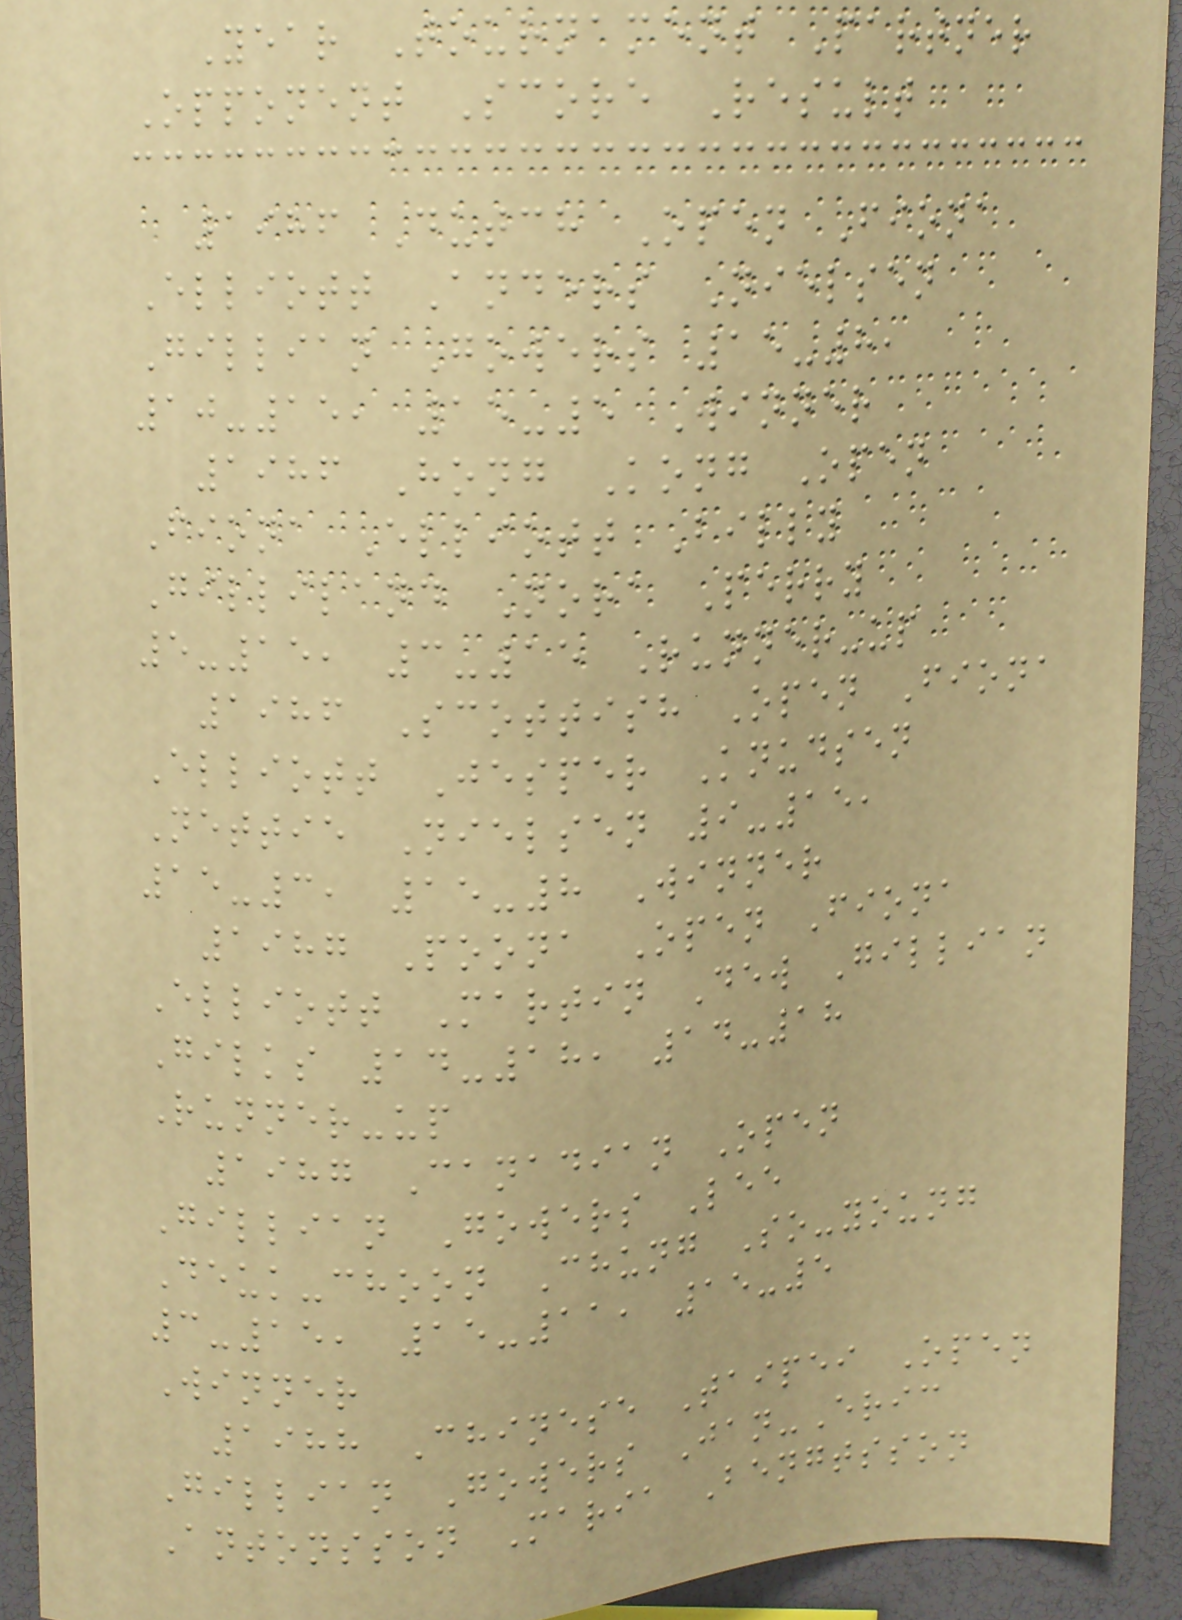Year Tournament Partner
Opponent Score Result
1986 Dutch Open Fiona
Elliott Anders Nielsen
Gillian Gowers 15-8,
10-15, 15-5 Winner
1986 Hong Kong Open
Fiona Elliott Billy
Gilliland Nora Perry
5-15, 3-15 Runner-up
1986 Scottish Open Fiona
Elliott Jesper Knudsen
Nettie Nielsen 9-15,
15-3, 15-8 Winner
1987 Poona Open Fiona
Elliott Martin Dew Gillian
Gilks 14-18, 14-18
Runner-up
1987 Canadian Open
Gillian Gowers Lee
Deuk-choon Chung So-young
3-15, 15-11, 15-5
Winner
1988 Chinese Taipei Open
Gillian Gowers Jan-Eric
Antonsson Maria Bengtsson
